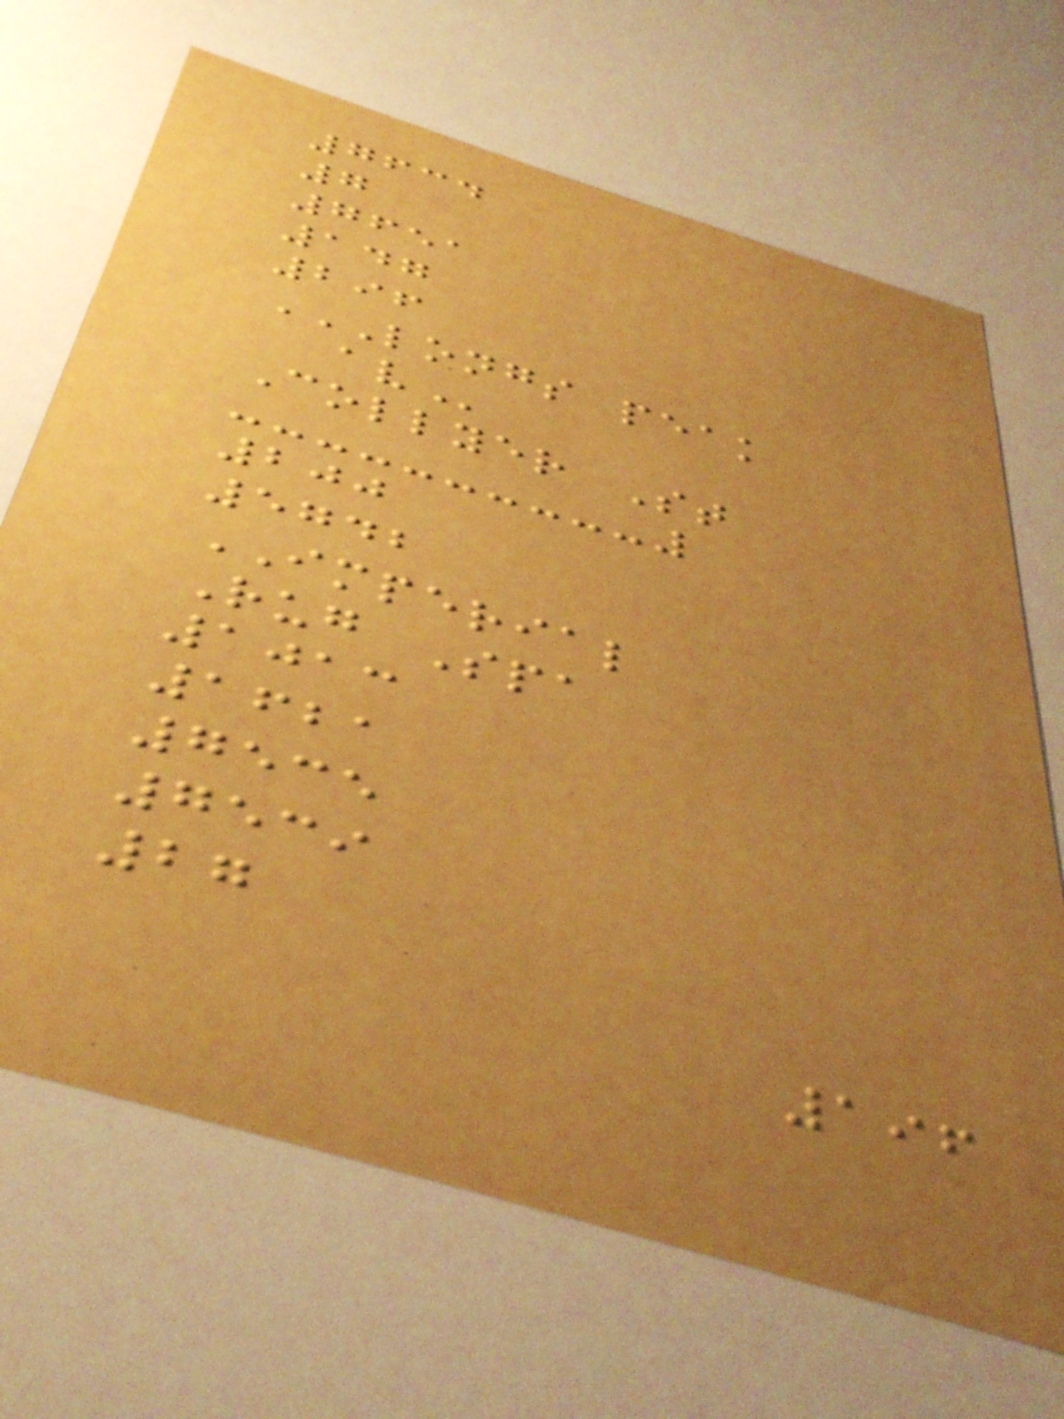7634
7
7651
147
296
LONGS PEAK
AV
Collyer St
200
5742
IMPERIAL
Rug Spa
1013
1621
7535
7539
27
196
